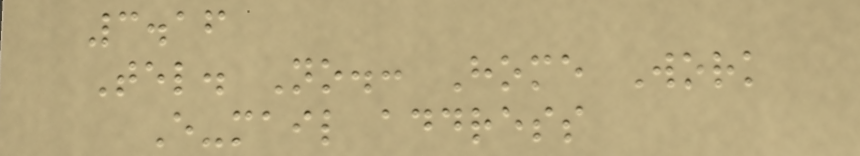3.16
Tel. No.: Home Work
E-mail address
